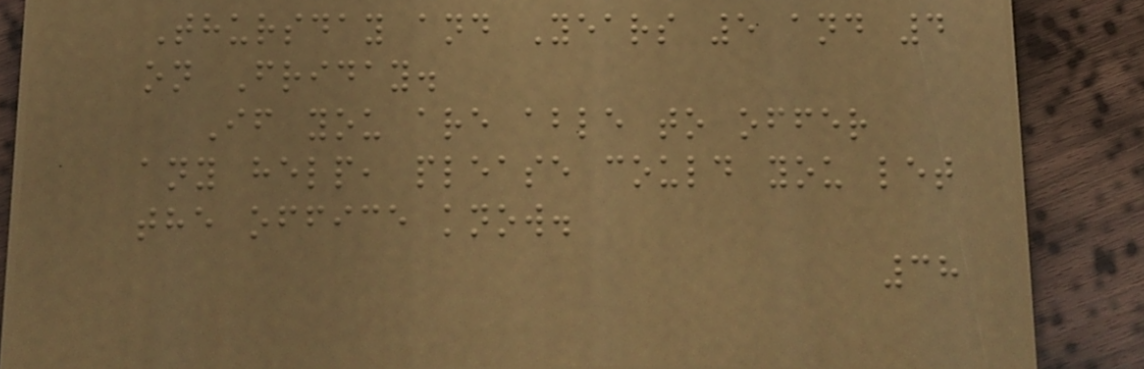Thursday and Years 5 and 4
on Friday.
If you are able to offer
any help, please could you let
the office know.
38
